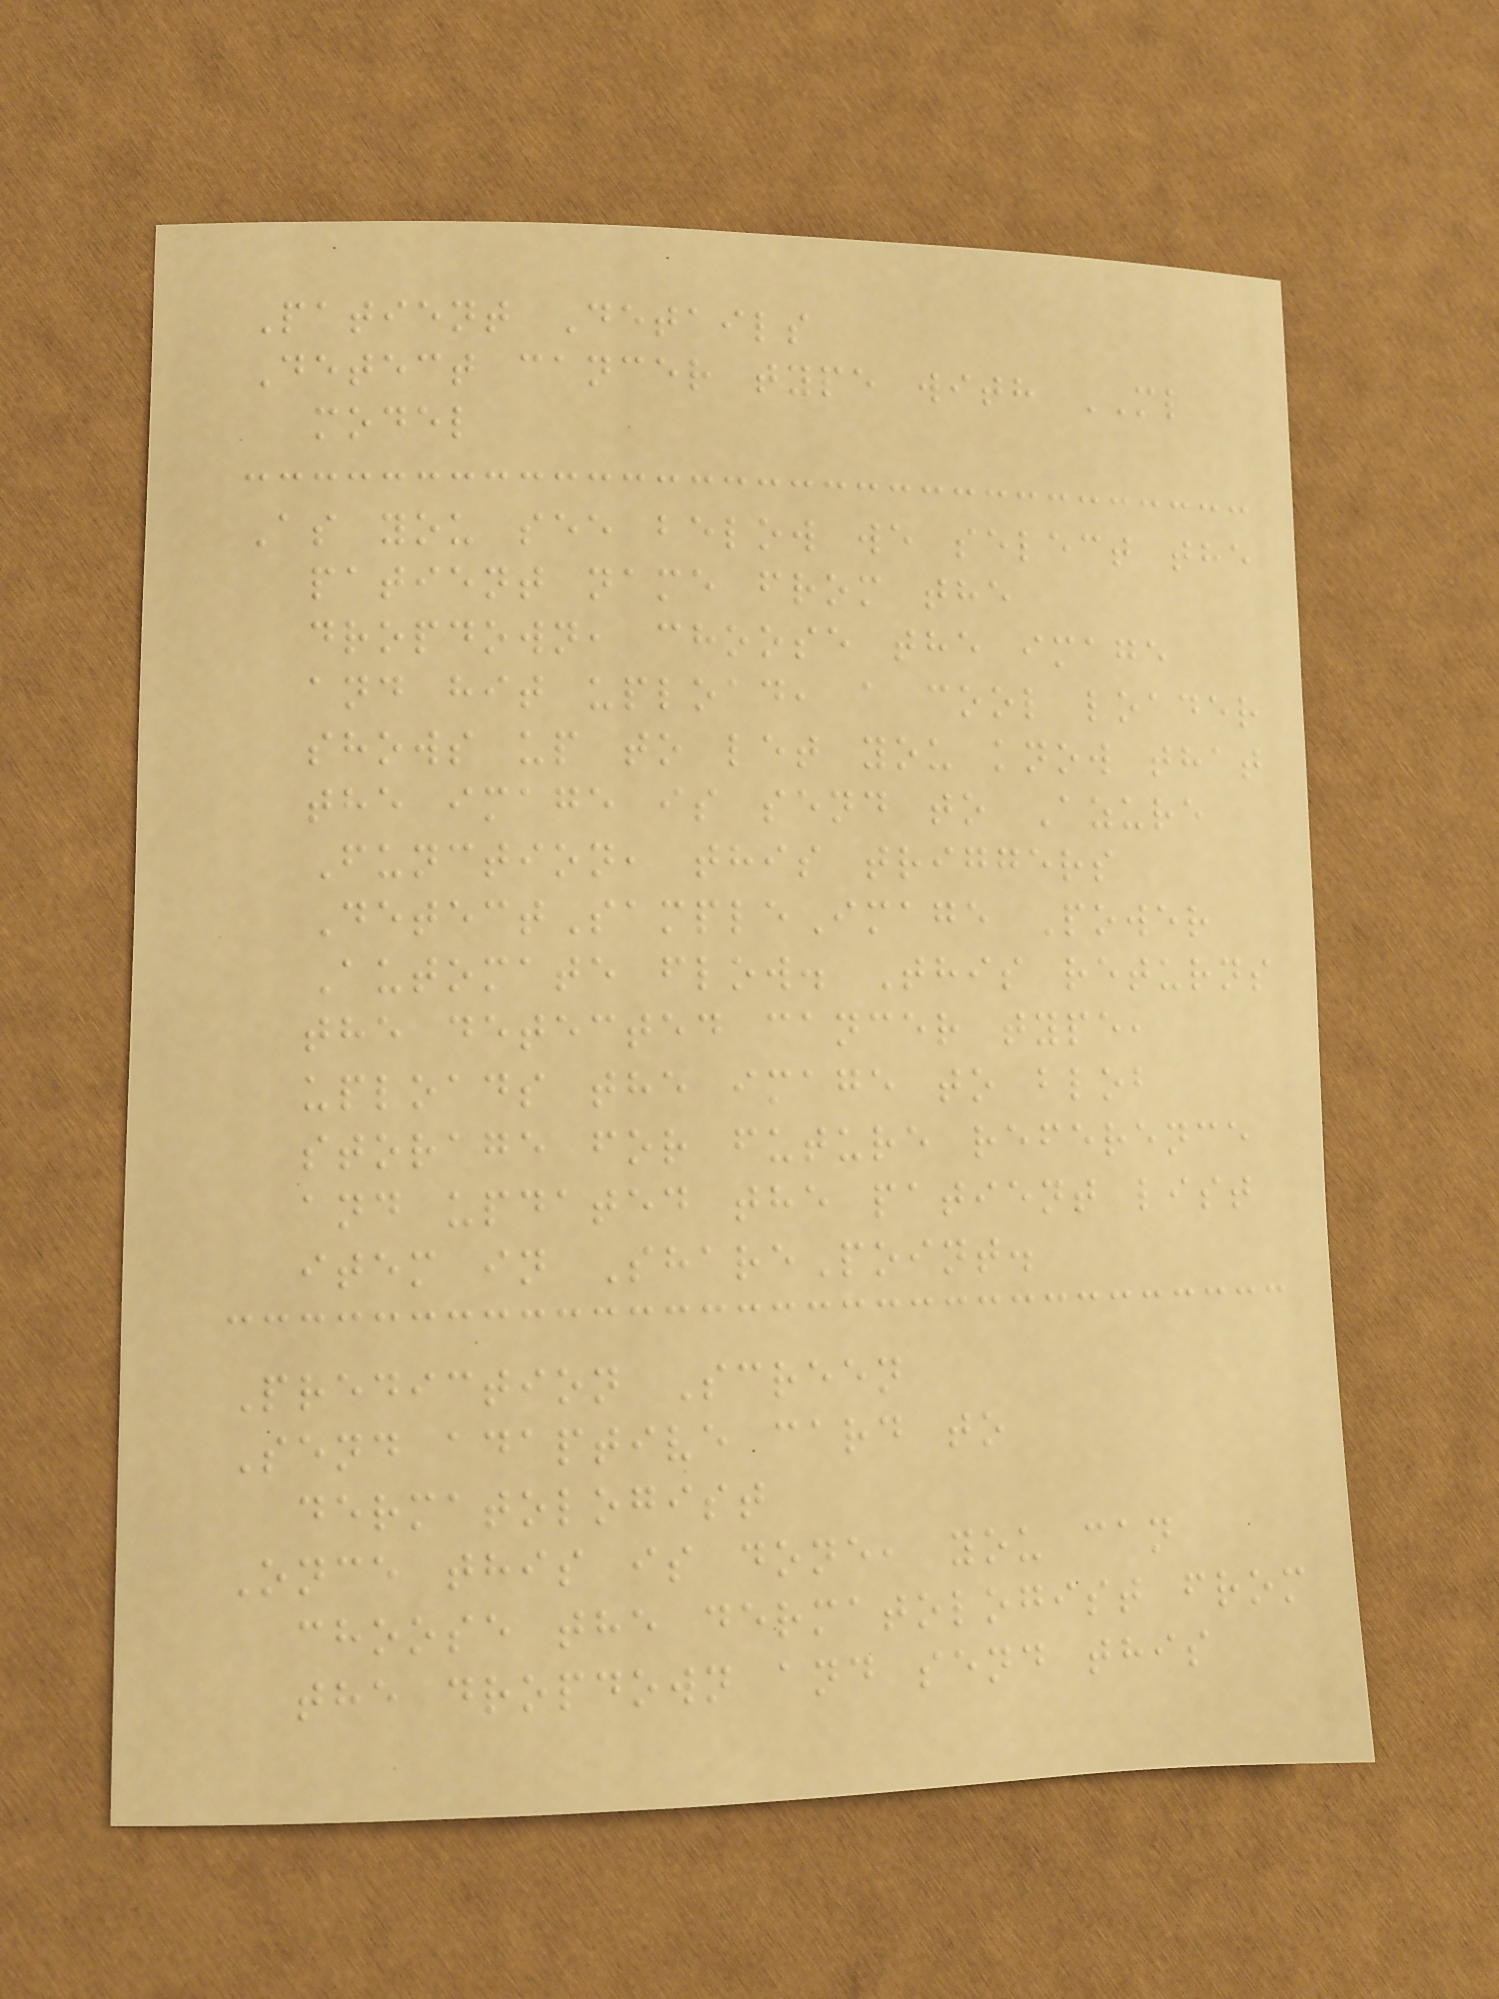Patient Details
Detect cancer type with ML
model
As you see below we select the
patient name from the
dropdown, choose the image
and hit upload, a cool loader
shows up to let you know that
the image is send to Azure
Function, this triggers
DetectSampleImage Power
Automate flow. This returns
the detected cancer type,
uploads the image to blob
storage for future reference
and updated the patient list
item in SharePoint.
Prediction Screen
Send adaptive card to
dermatologist
Once this is done, you can
choose the dermatologist from
the dropdown and send this
